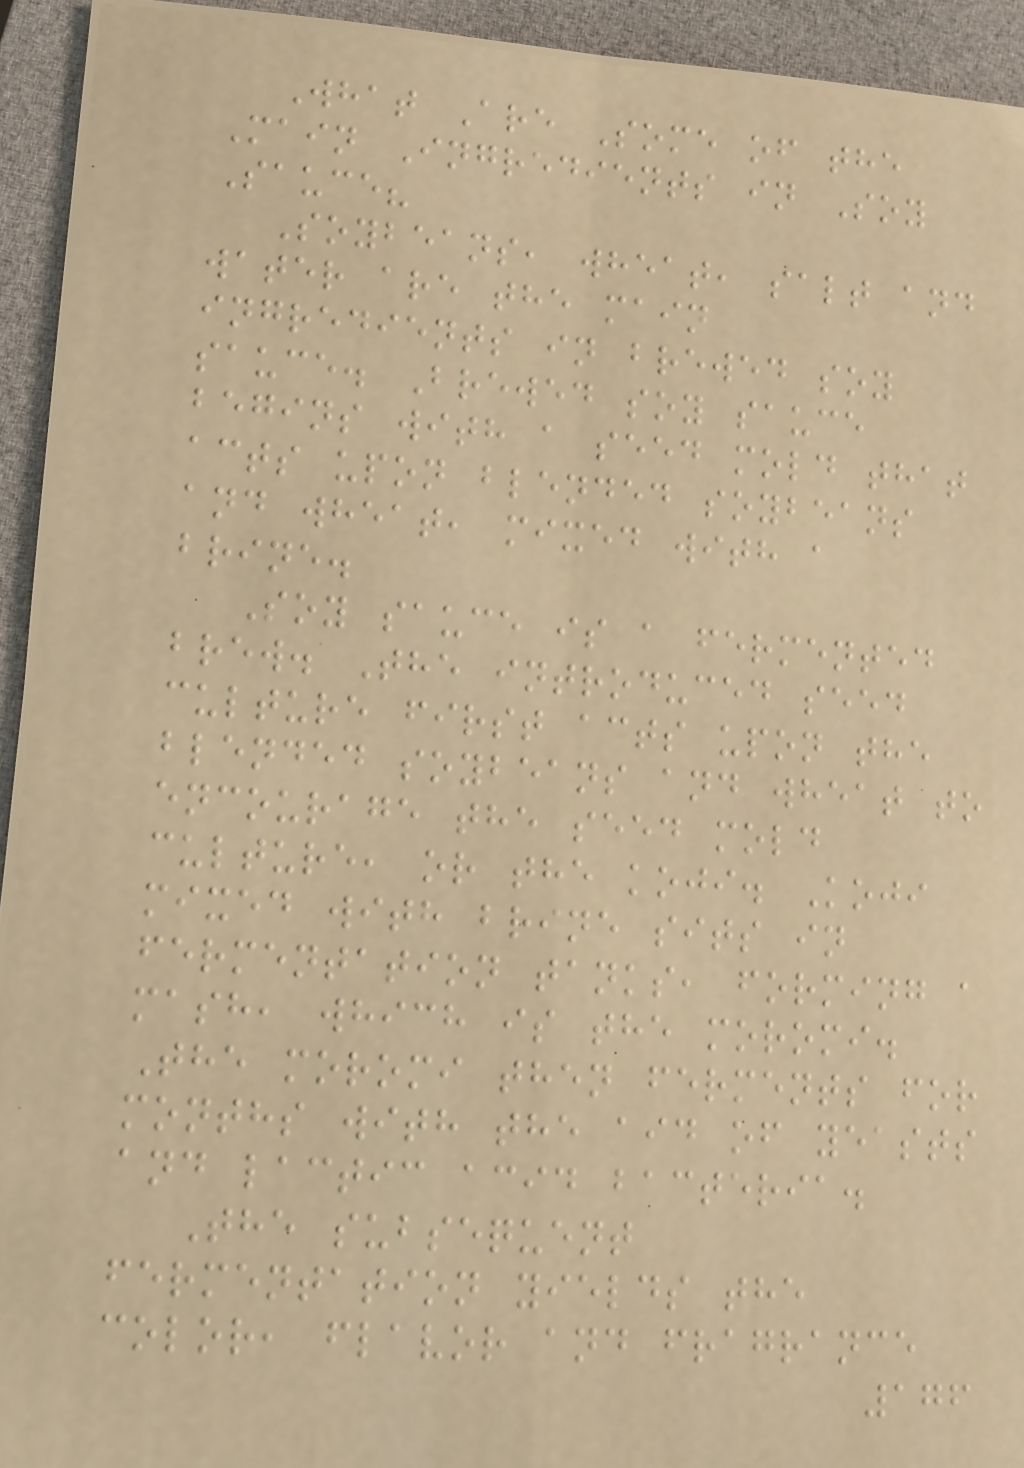What Are Some of the
Main Ingredients in Soy
Sauce?
Soybeans, wheat, salt and
water are the main
ingredients in brewed soy
sauce. Brewed soy sauce
begins with a seed mold that
acts upon blended soybeans
and wheat, mixed with a
brine.
Soy sauce is a fermented
brew. The introduced seed
culture first acts upon the
blended soybeans and wheat to
encourage the seed mold
culture, or the koji. Koji
mixed with brine sits in
fermentation tanks, forming a
mash, which is the moromi.
The moromi then ferments for
months with the aid of yeasts
and lactic acid bacteria.
The subsequent
fermentation yields the
color, flavor and fragrance
176
